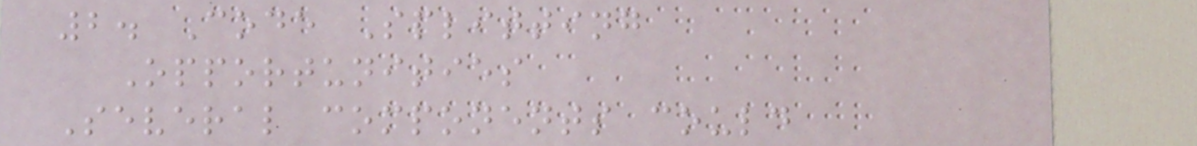2. Code Splitting
Opportunities
Several components could
